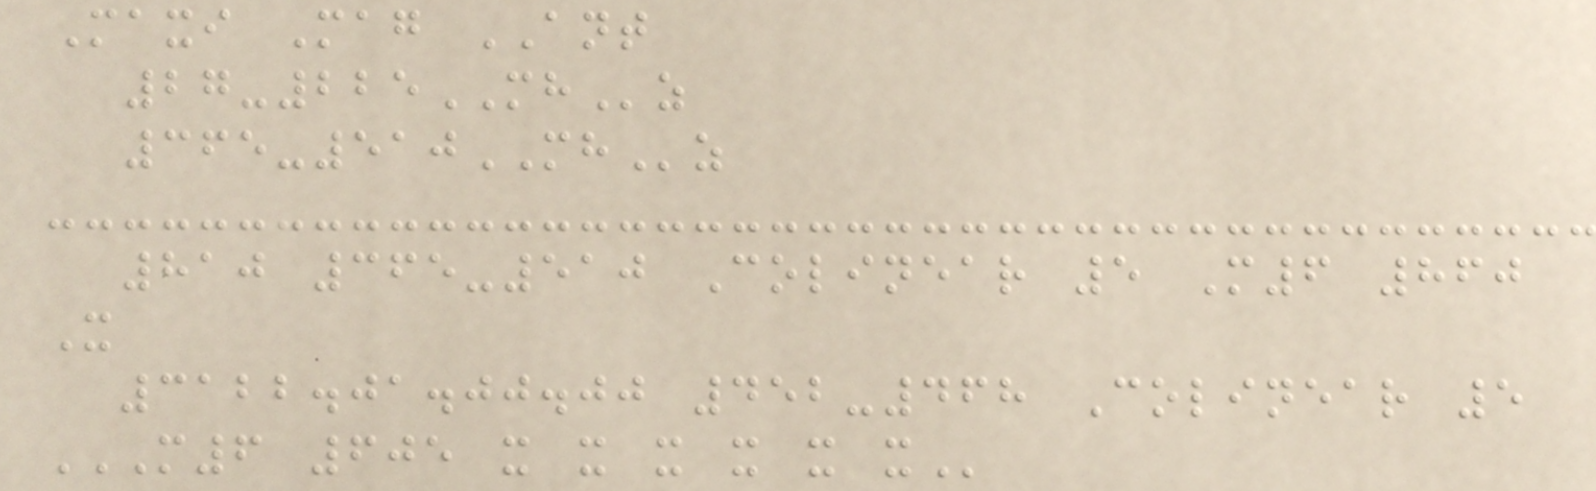Maxi Mag ANT
27-225MHz
365-510MHz
810 365-510 Colinear 5 M6 860
X
3122.01.00.00 452-468 Colinear 5
M6 605 X X X X X X
